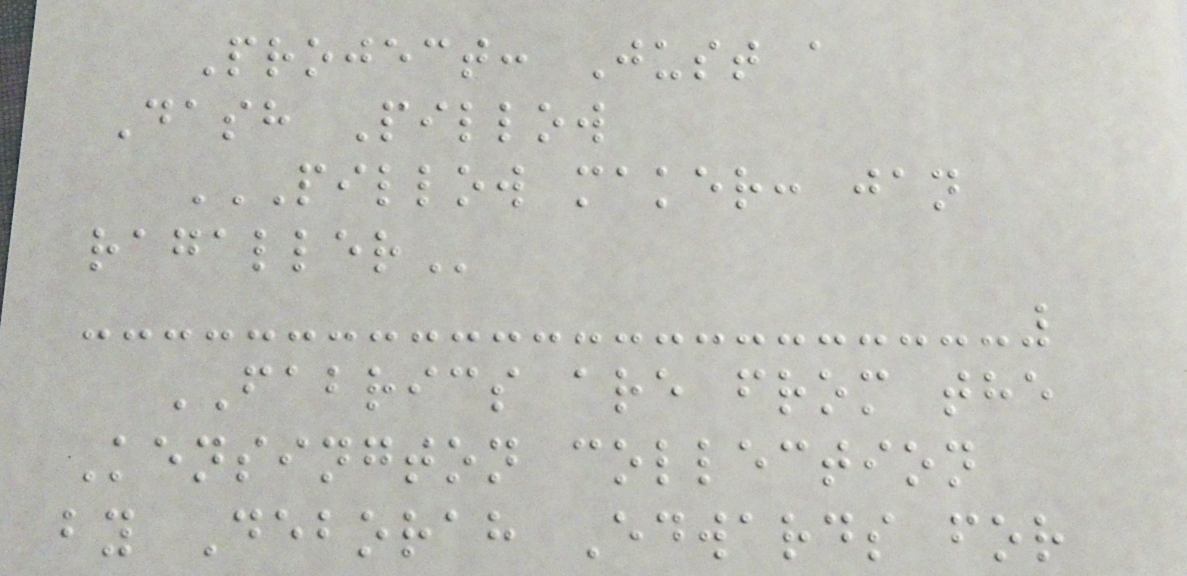Project: Just a
Dash Pillow
PILLOW MAKER: JAN
RAGALLER
FABRICS are from the
Kensington collection
by Deborah Edwards for
